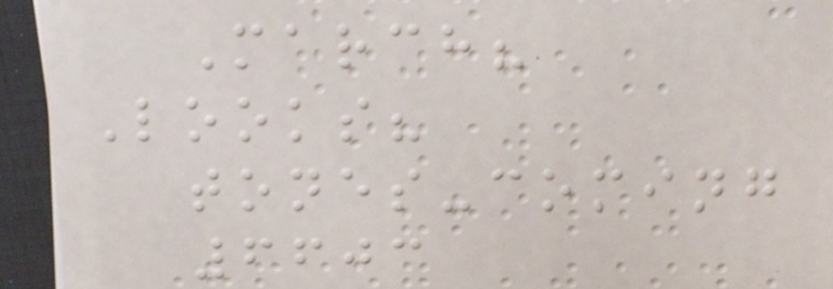March?
Looks?
tones-coming
6603
